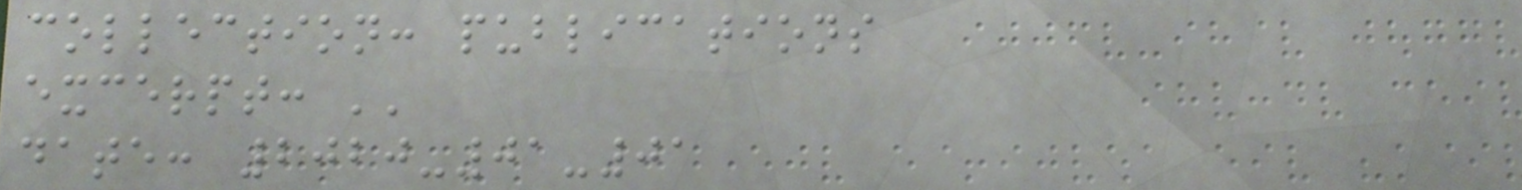collection: publications
excerpt: ''
date: 2020-01-01
